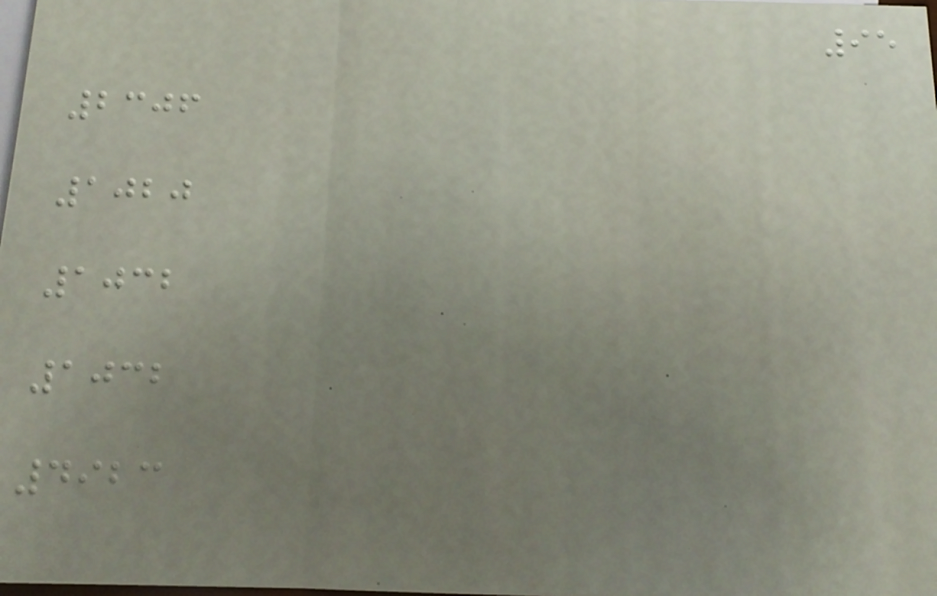95
2306
1020
1032
1032
4923
